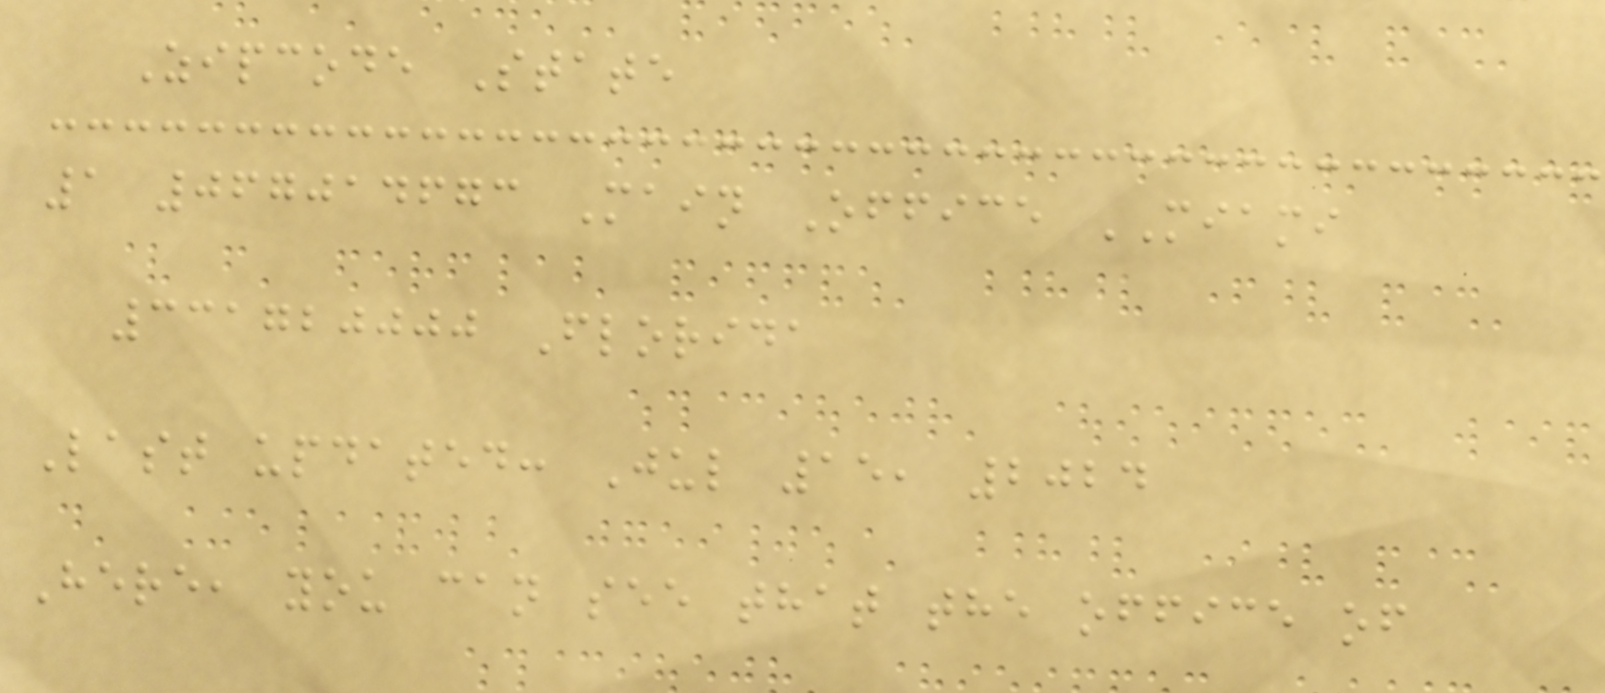Zipcode State
1 067014673 Main Office MIAMI
331720000 Florida
Last updated: Jul 15, 2024
Here, you can see that the office of
